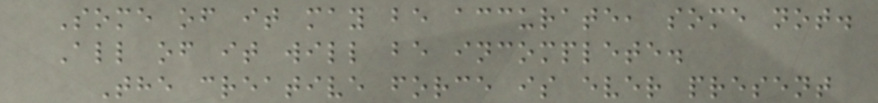Some of it may be accurate, some not.
All of it will be incomplete.
The creative force is ever present
